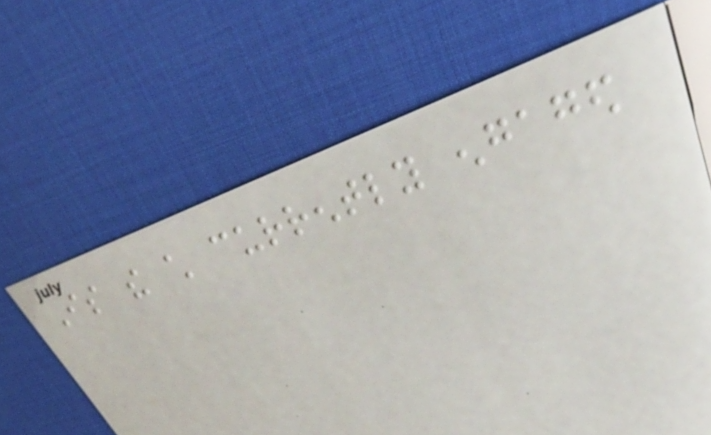Is the child currently engaged
